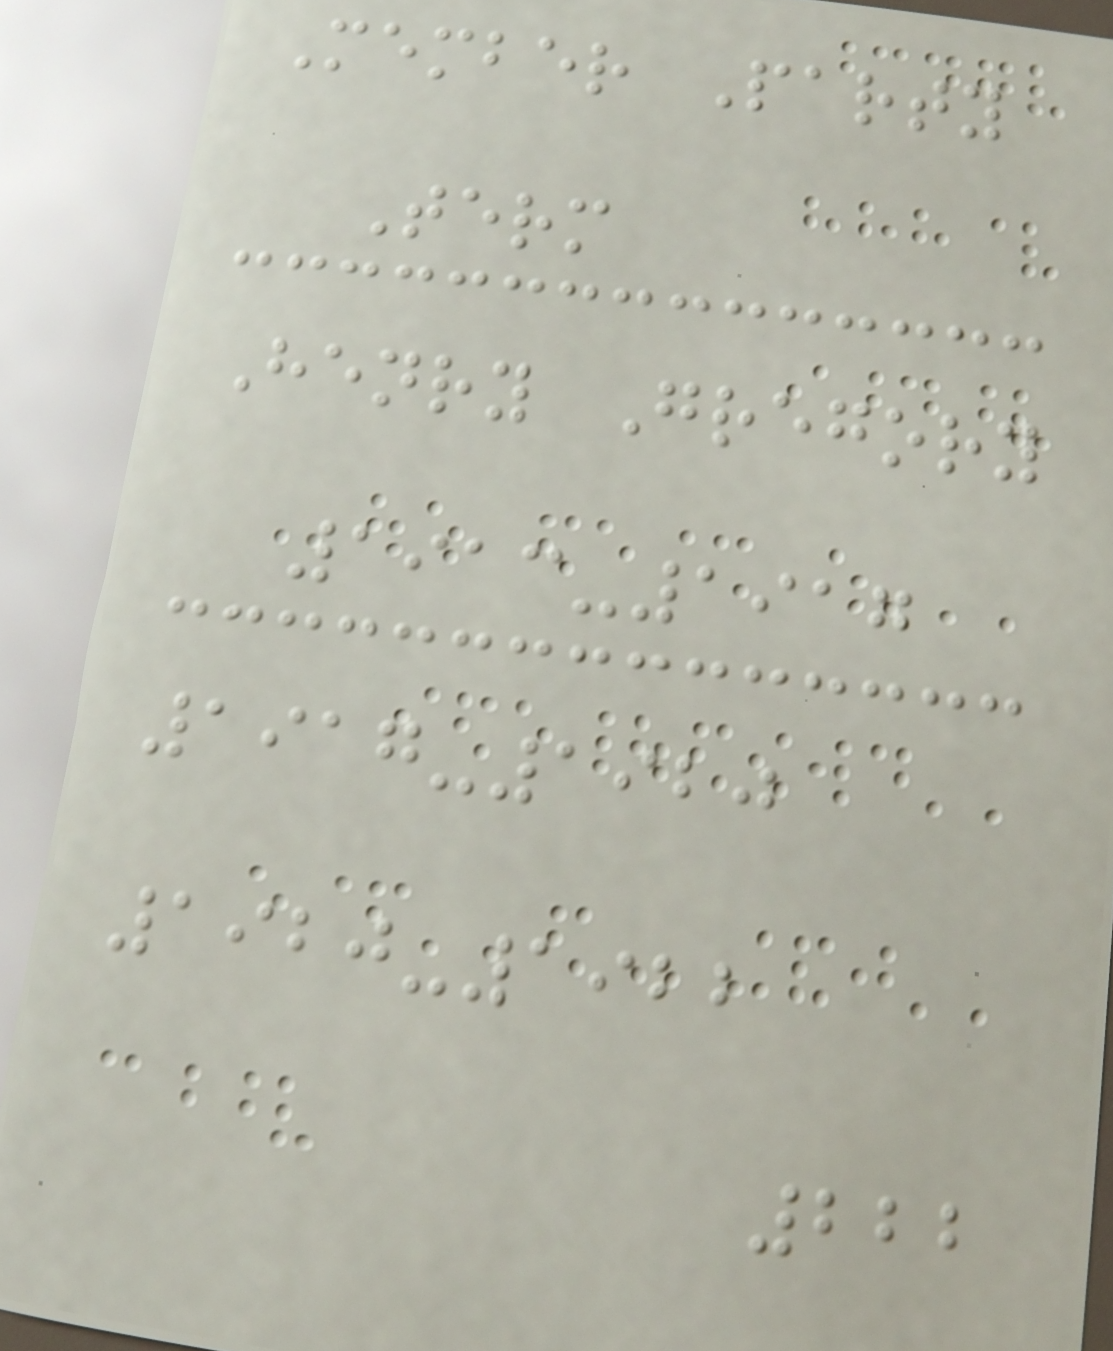Member Party
Term
Henry Gregory
1913-1917
1917-1920
1920-1922
222
